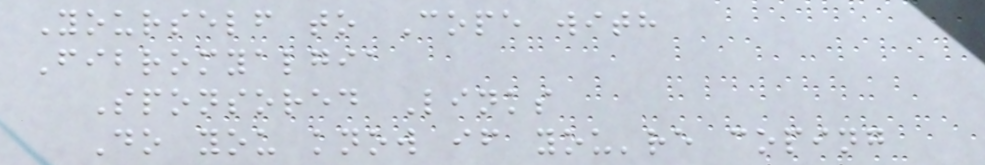Yourself to Cope with
Fibromyalgia
Sponsored Links
Do you know if you're coping
